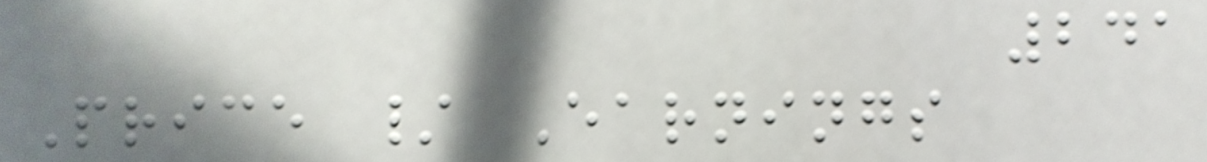241
Price / Earnings
